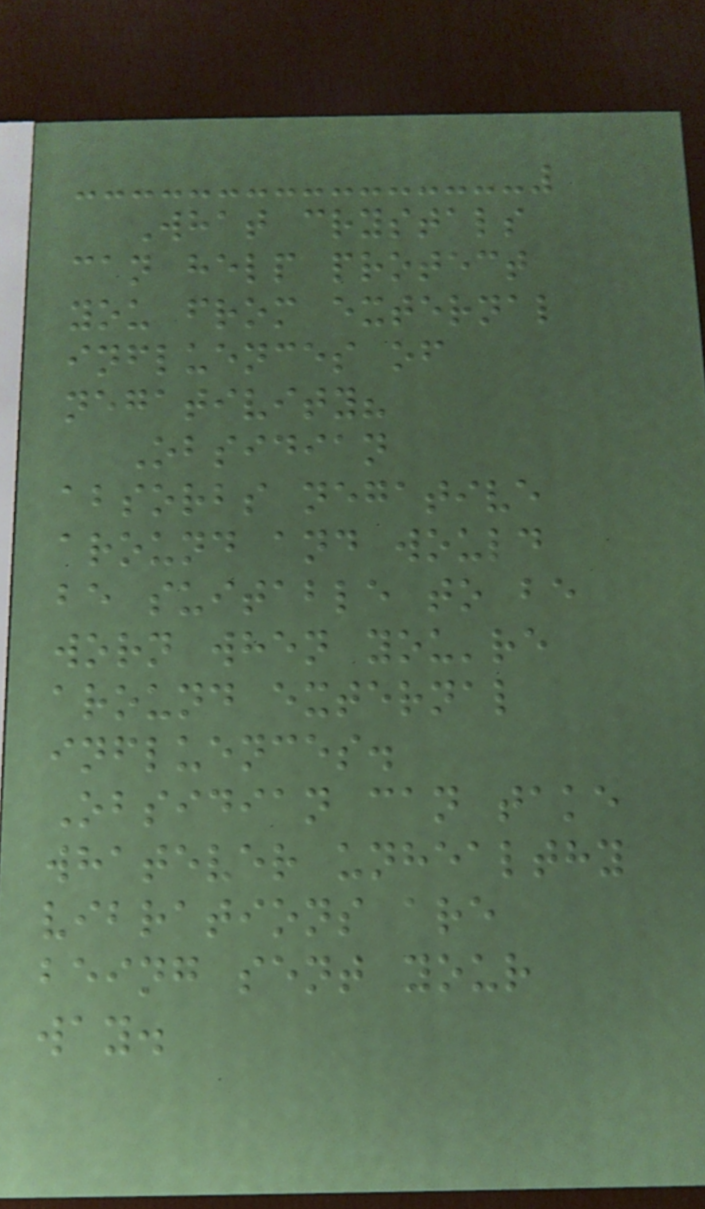What crystals
can help protect
you from external
influences of
negativity?
Obsidian
absorbs negative
around and would
be suitable to be
worn when you're
around external
influences.
Obsidian can take
whatever unhealthy
vibrations are
being sent your
way.
